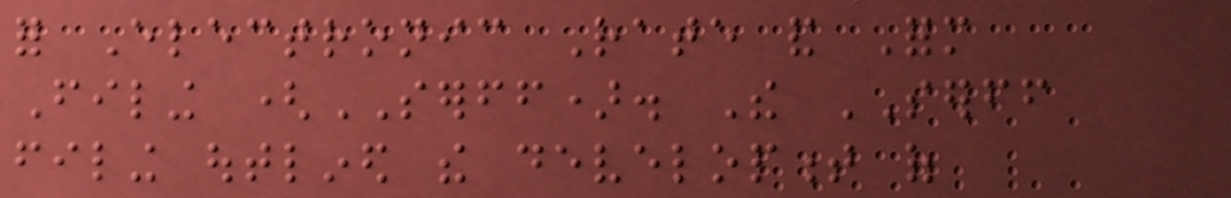for Electronic Rate and Form
Filing (SERFF). The SERFF
filing outlined the development of
